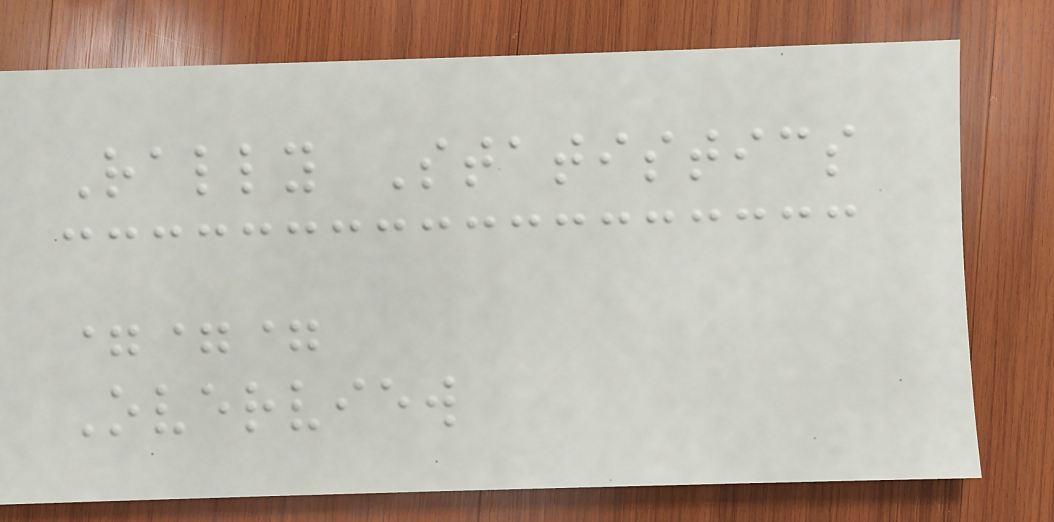Rally Statistics
===
Overview
